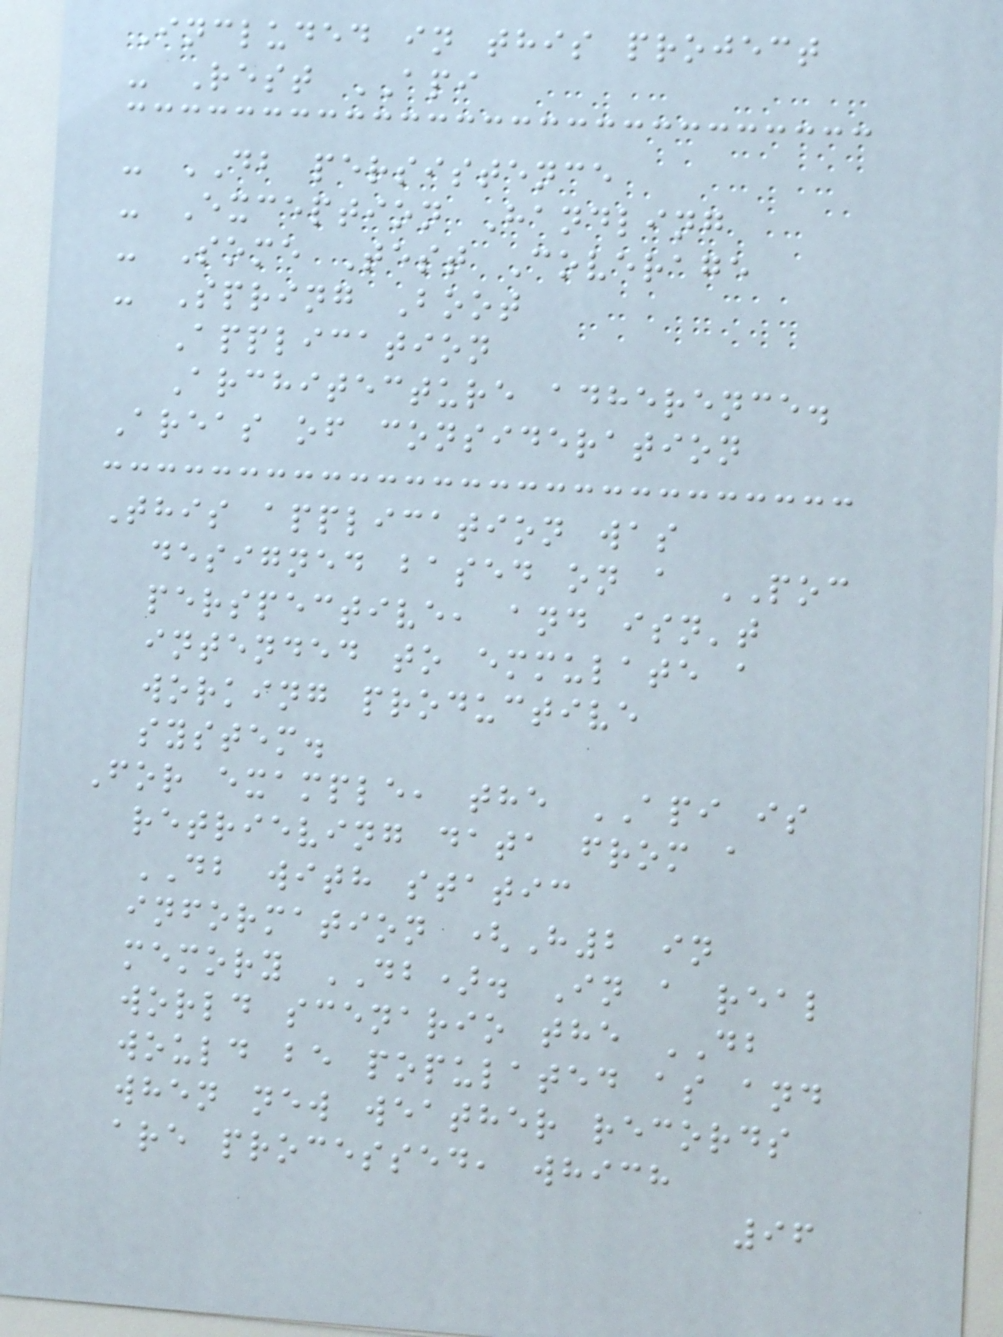Included in this project
- Rest API
- DB persistence
- Exception Handling
- Some Test Coverage
- Spring Boot
Application
Architecture adherence.
Areas of consideration
This application was
designed based on a POC
perspective, and isn't
intended to emmulate a
working productive
system.
For example, the API is
retrieving data from a
DB with static
information (H2 in
memory DB). In a real
world scenario the DB
would be populated as and
when new weather records
are processed, which
96
